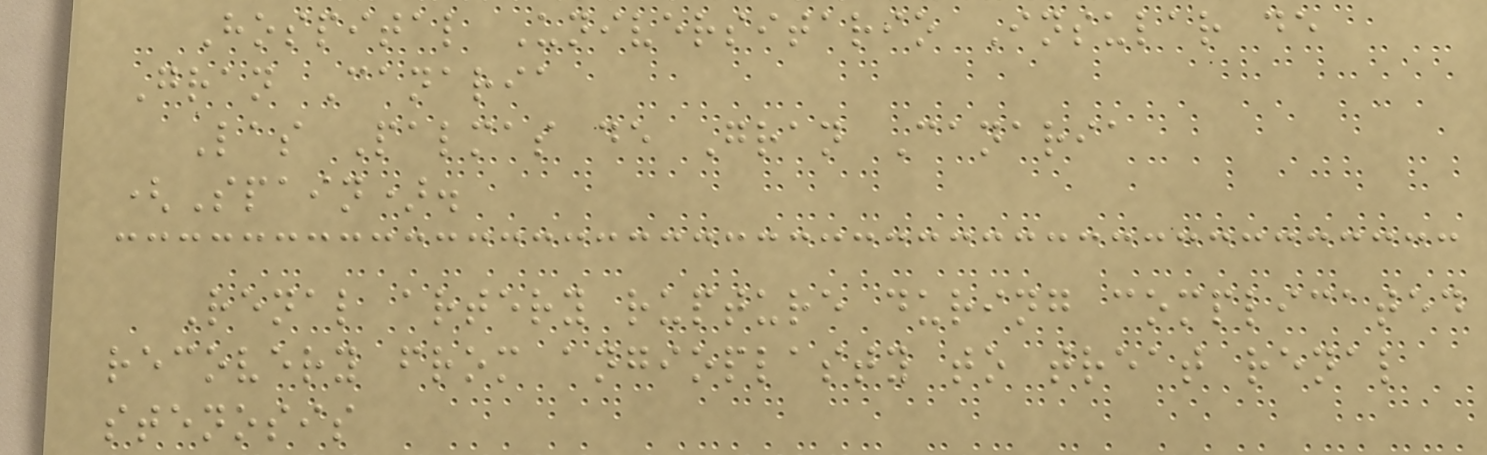Hospital Universitario Insular de
Gran Canaria
Las Palmas de Gran Canaria
(Spain).
Renal artery rupture during complicated
recovery from angioplasty to treat renal
stenosis
